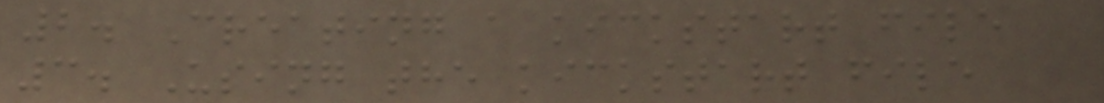2. Creating a kickstart file
3. Using the kickstart file
